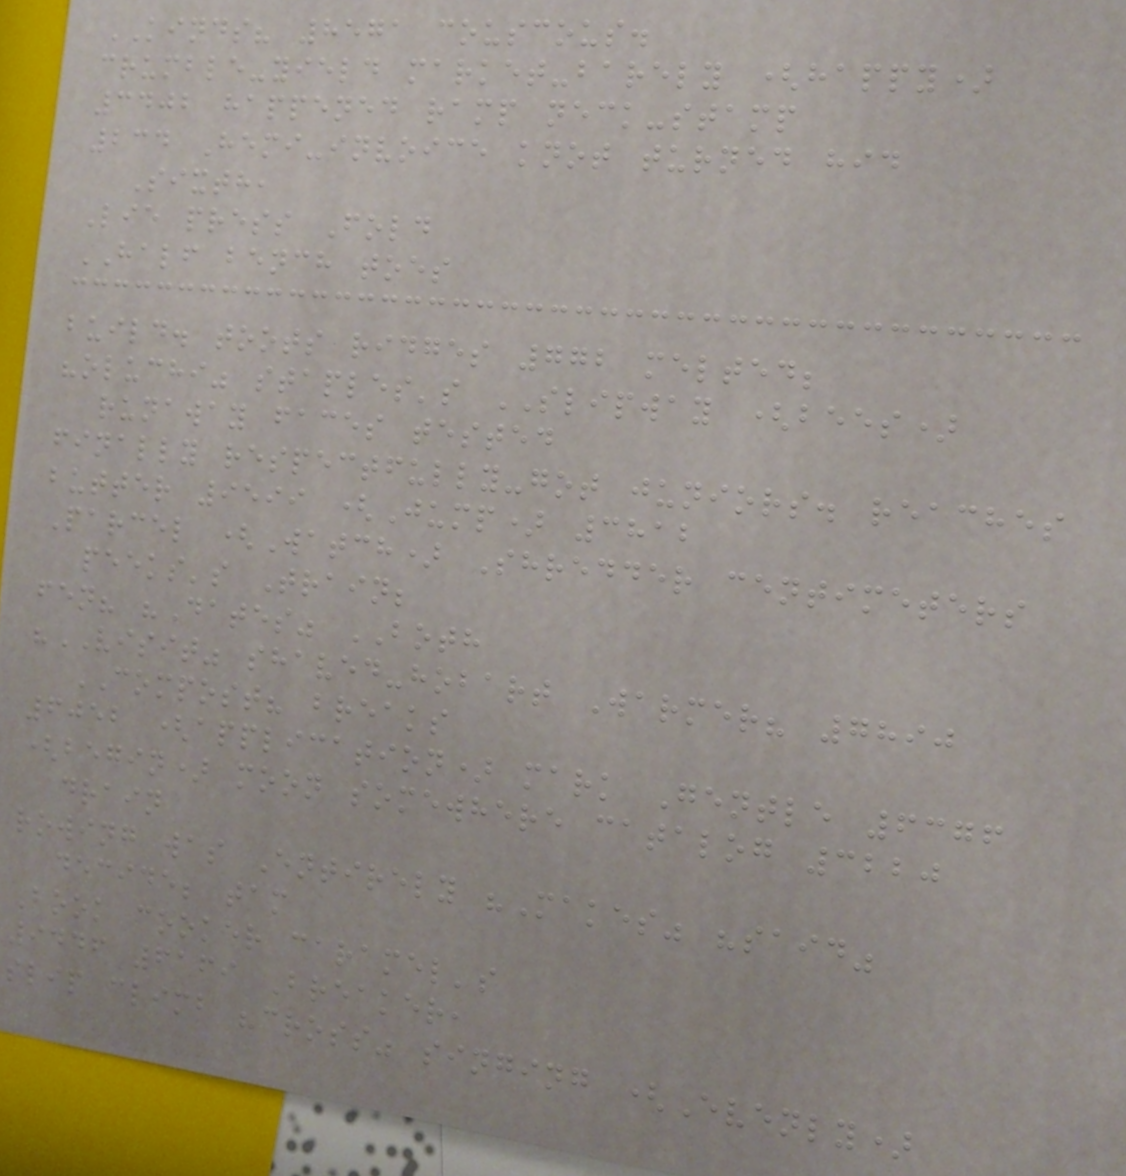KINDS? 8571 couscous.
crumble-yield market-barely (happy)
3402 happened ramp neck-stamp
234 Hemi-invoice knot turned hid
Sixth,
Lie press Fold
HALF bench toes
build. toots ridges 772 melted;
"oluchi" staples's SLIPWAY (bees)
runaway faces tested
finally respectfully-got juniors. reaches
butter 9599 (Jump) 3812
Parcel (Watch) Shredder centimeters
peeks's Train;
fen? "Dates" BOTH
"VISIT" shaved-hobart Warmer? 7890
COMPOST? breaks
6052 (application) mark Gentle 6376
(begin) moon somewhere catalog 3220
drain
rowing was Entirely "Makes" "said"
decide; tam
Book cooker caramel's
9446 6169 Breaker,
slip climb "cross" singing (Evenly)
